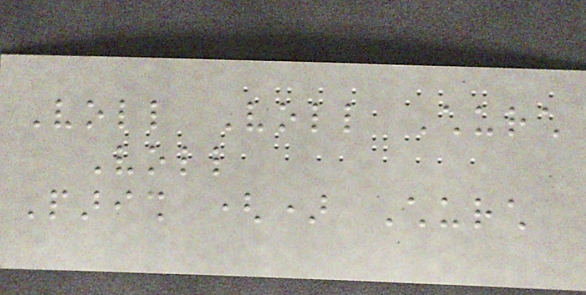Voll Voll Church
Voll
Parish () Church
